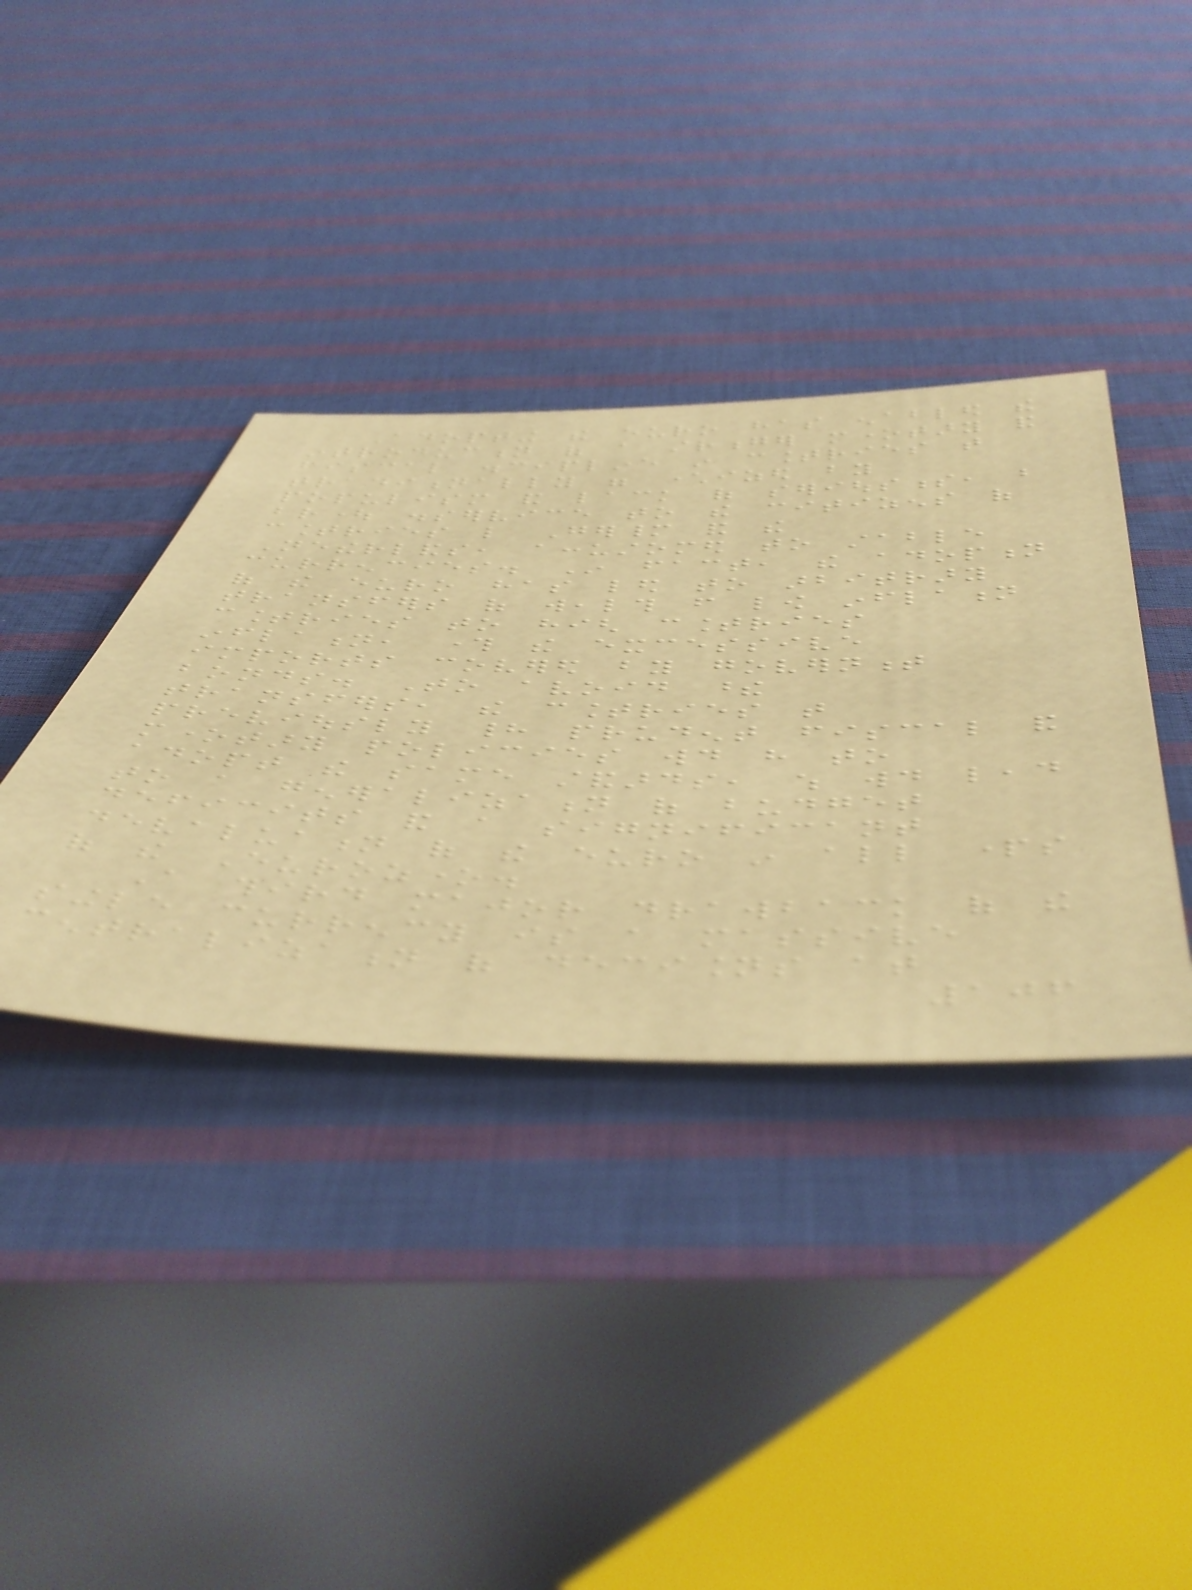Adopting the euro has enabled the
introduction of a stronger monetary and
fiscal discipline in countries that
traditionally were characterized by
populism and lack of seriousness, but
brought disservice to the citizens of
countries like Germany and the
Netherlands, accustomed to stable
currencies. In fact, the adoption
of the euro has led to arbitrary
transfers of wealth from low inflation
countries to high countries
inflation, through the excessive
imports covered by government
bonds. To avoid these
transfers, the countries that
previously had prudent fiscal and
monetary policies would have to
adopt the same standards, which would lead
to a generalization of budget
deficits and a significant
devaluation of the euro in all parts
of the Eurozone.
A third major drawback of the
single currency is a massive
centralization of decisions at
106
